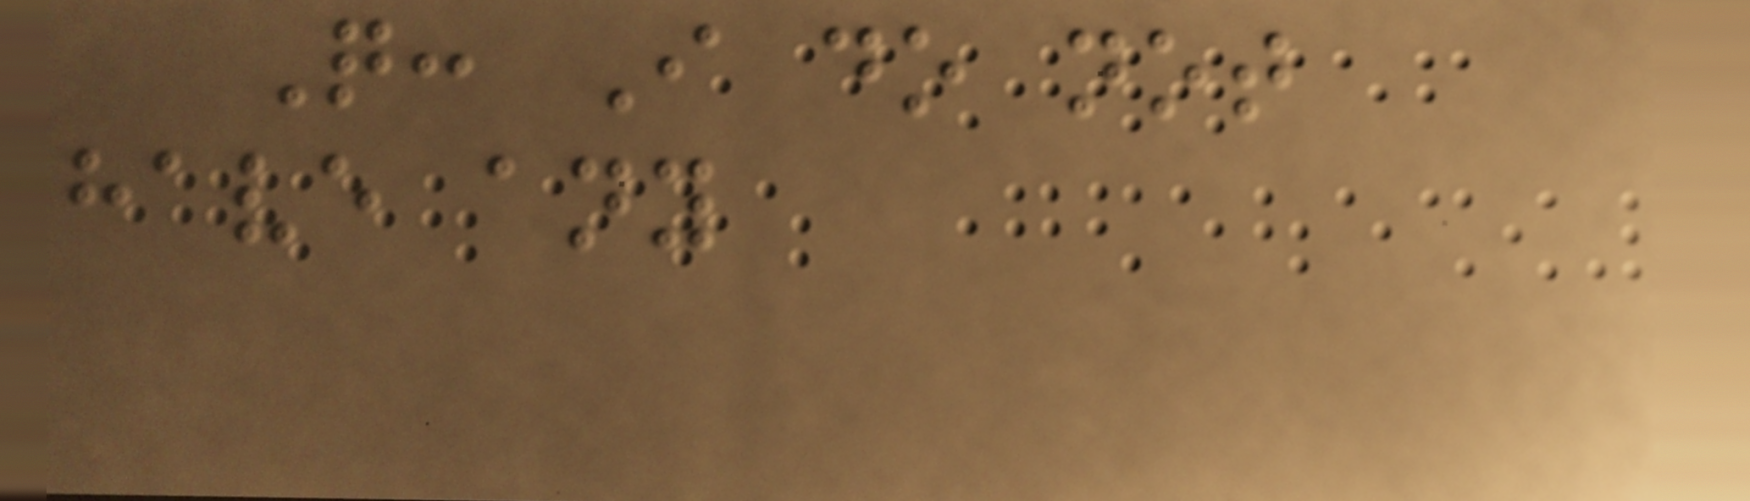Q: I do not
have any
